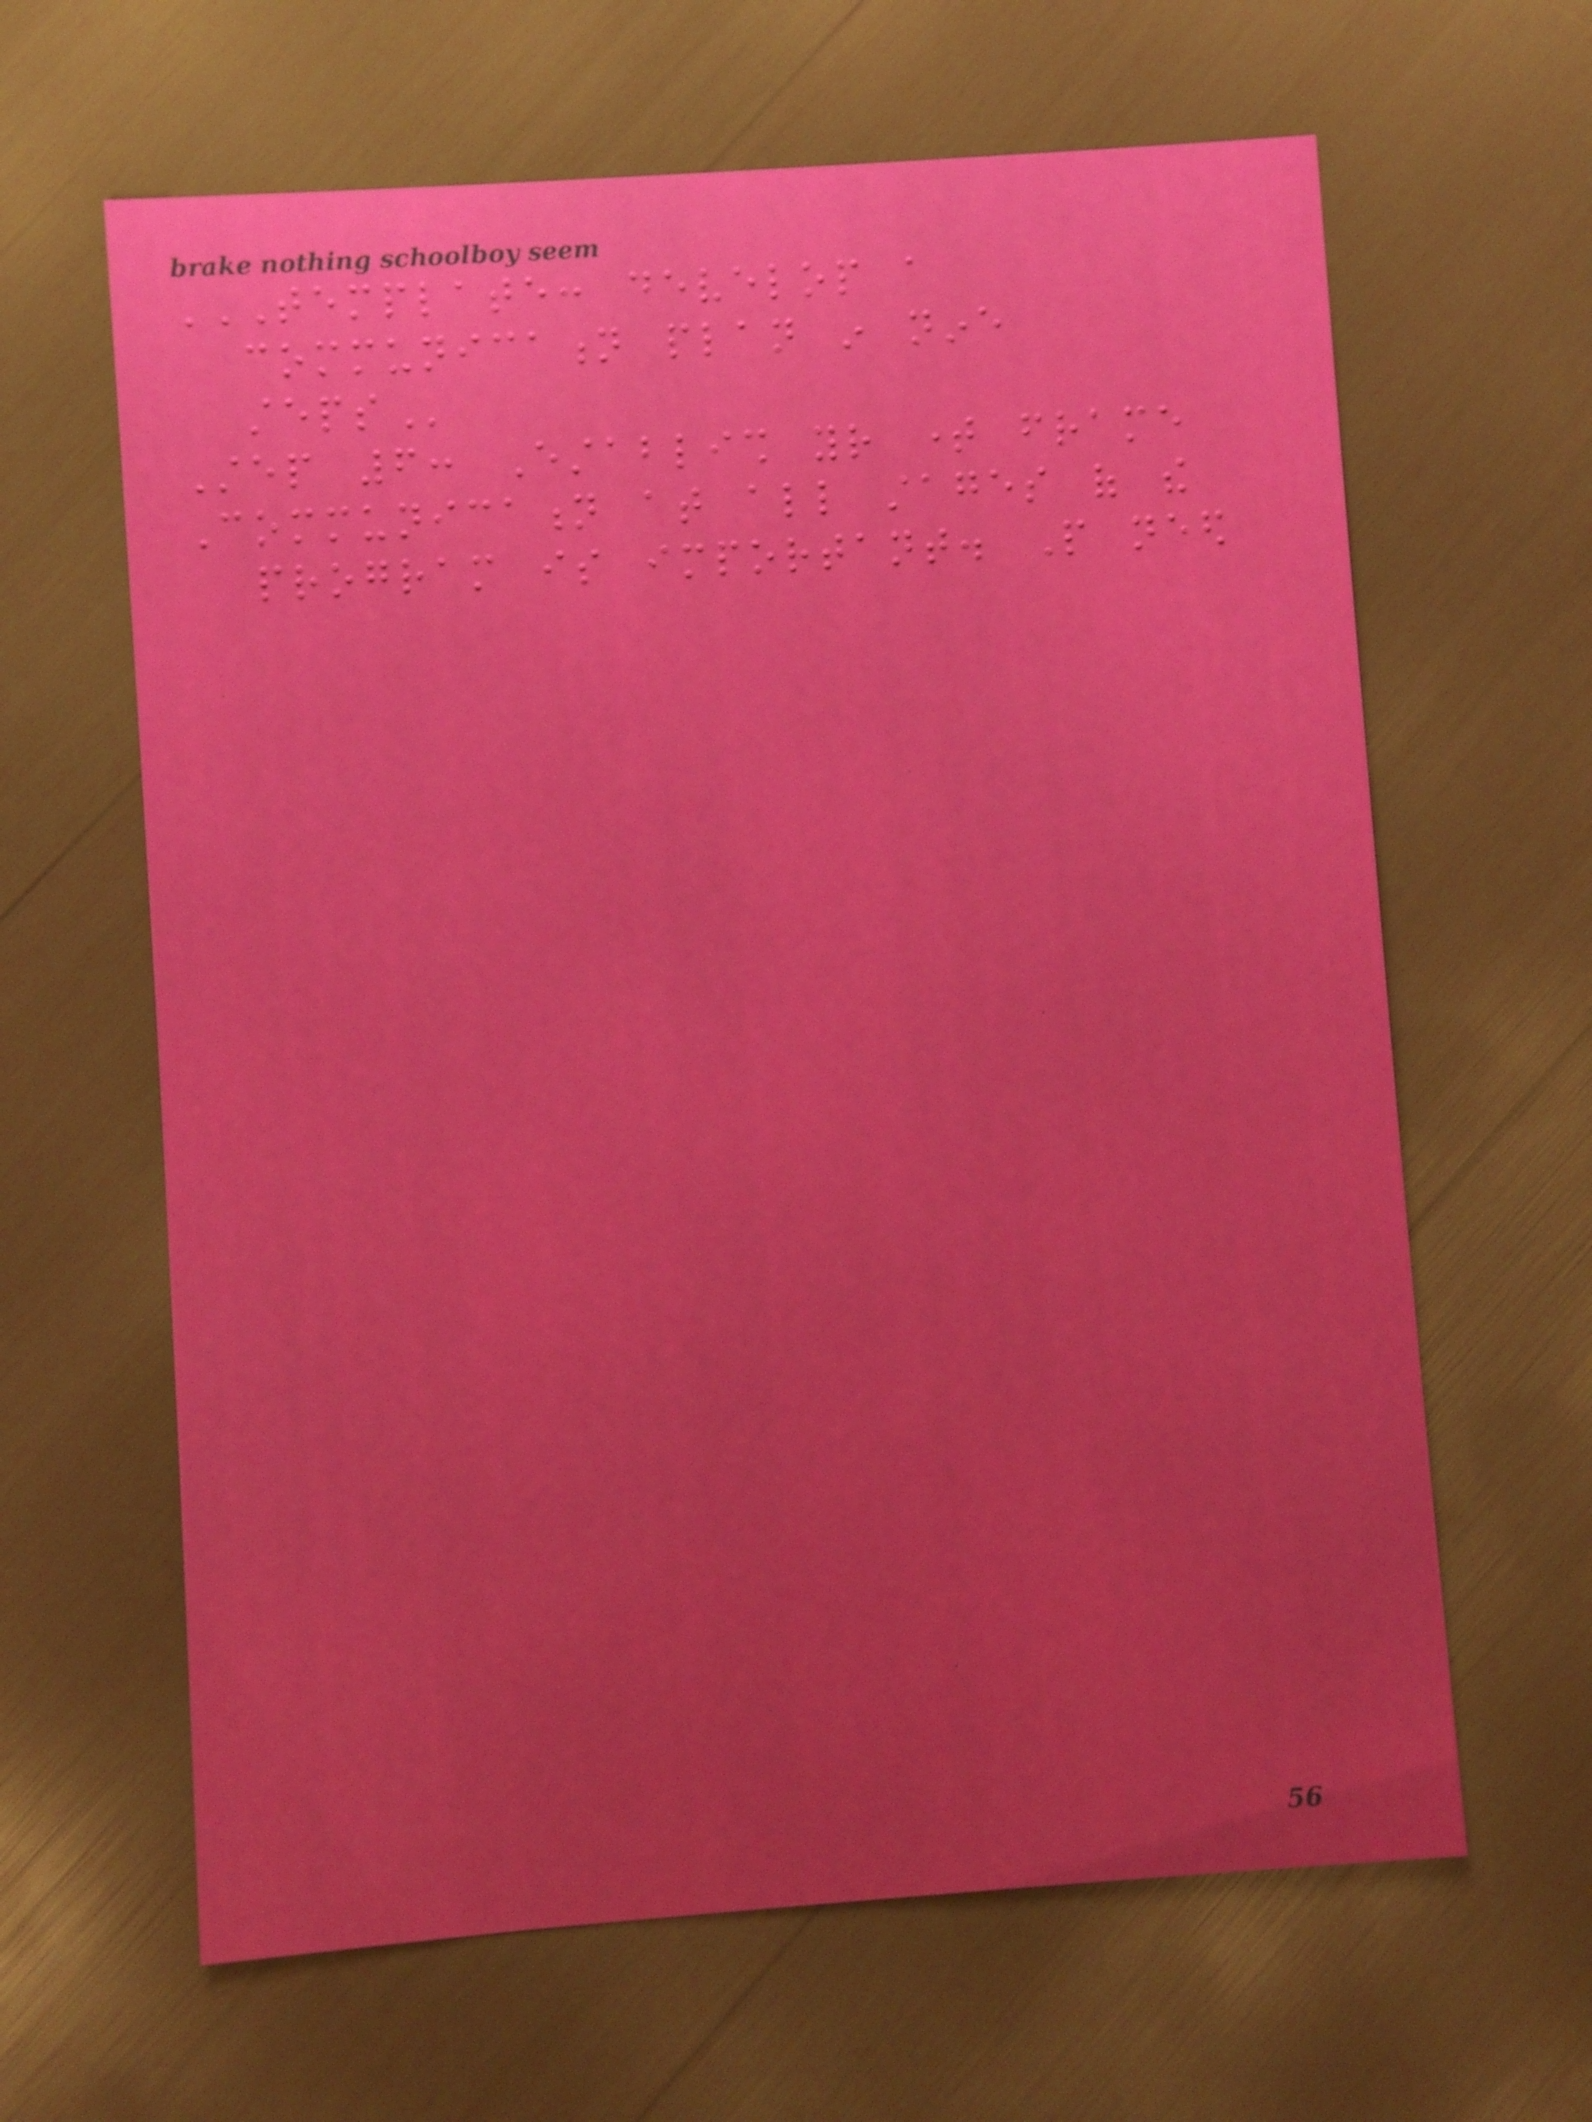TEMPLATE: DEVELOP A
COMMUNICATION PLAN IN NINE
STEPS
Step 6: Establish your time frame
Communication at all stages of the
program is important. People need
